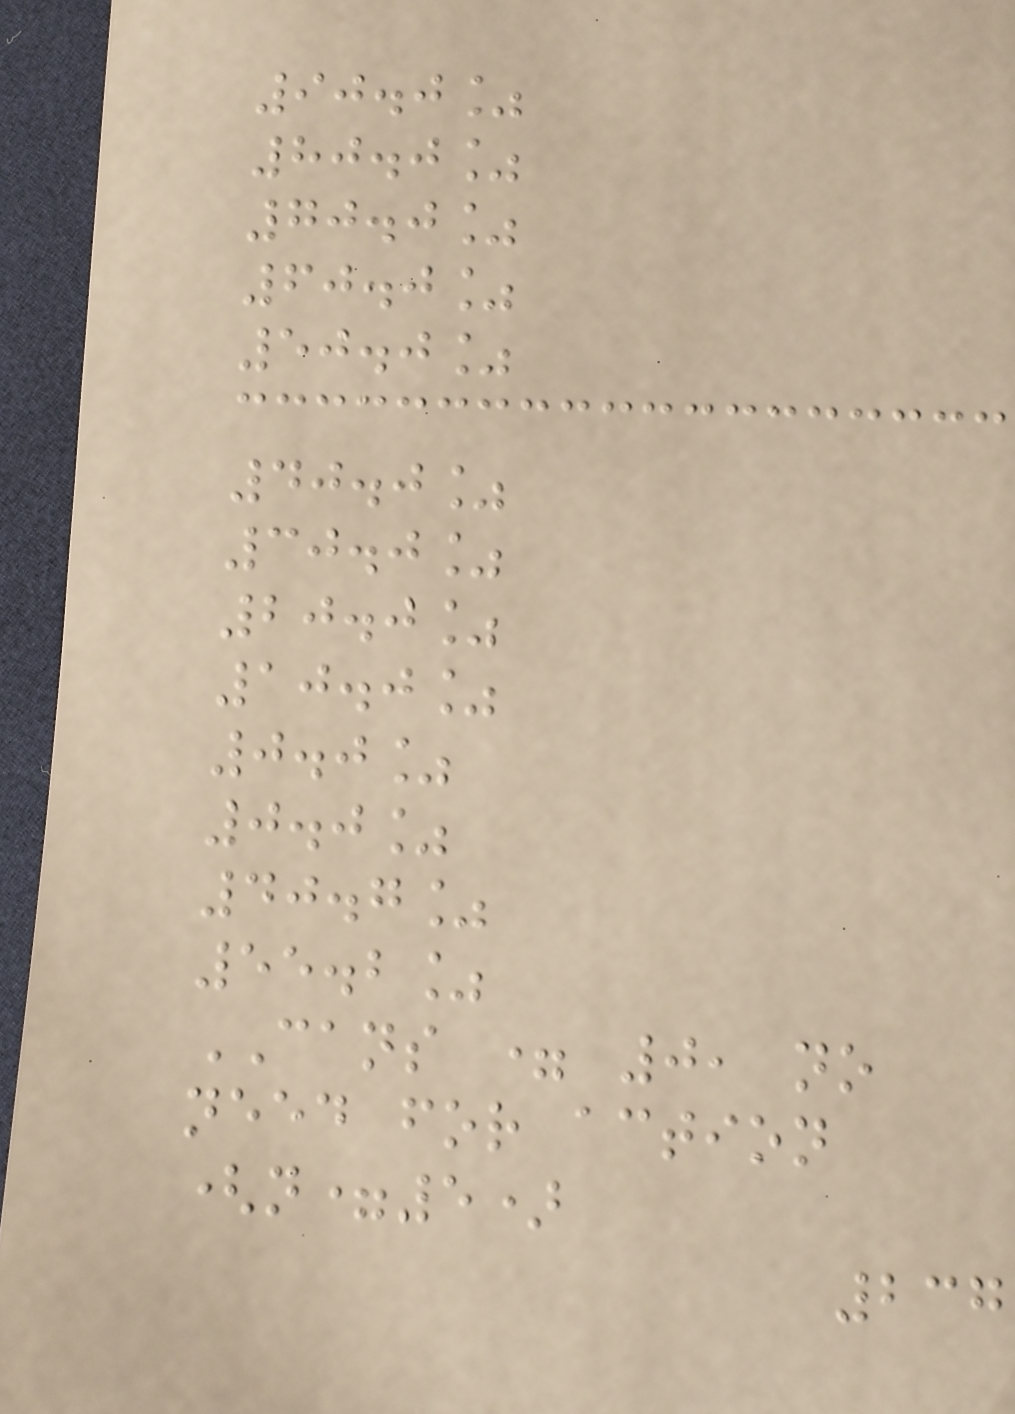90.0%
80.0%
70.0%
60.0%
50.0%
40.0%
30.0%
20.0%
10.0%
0.0%
0.0%
40.7%
55.2%
CANS = 0, no
need for action
(n=5)
237
